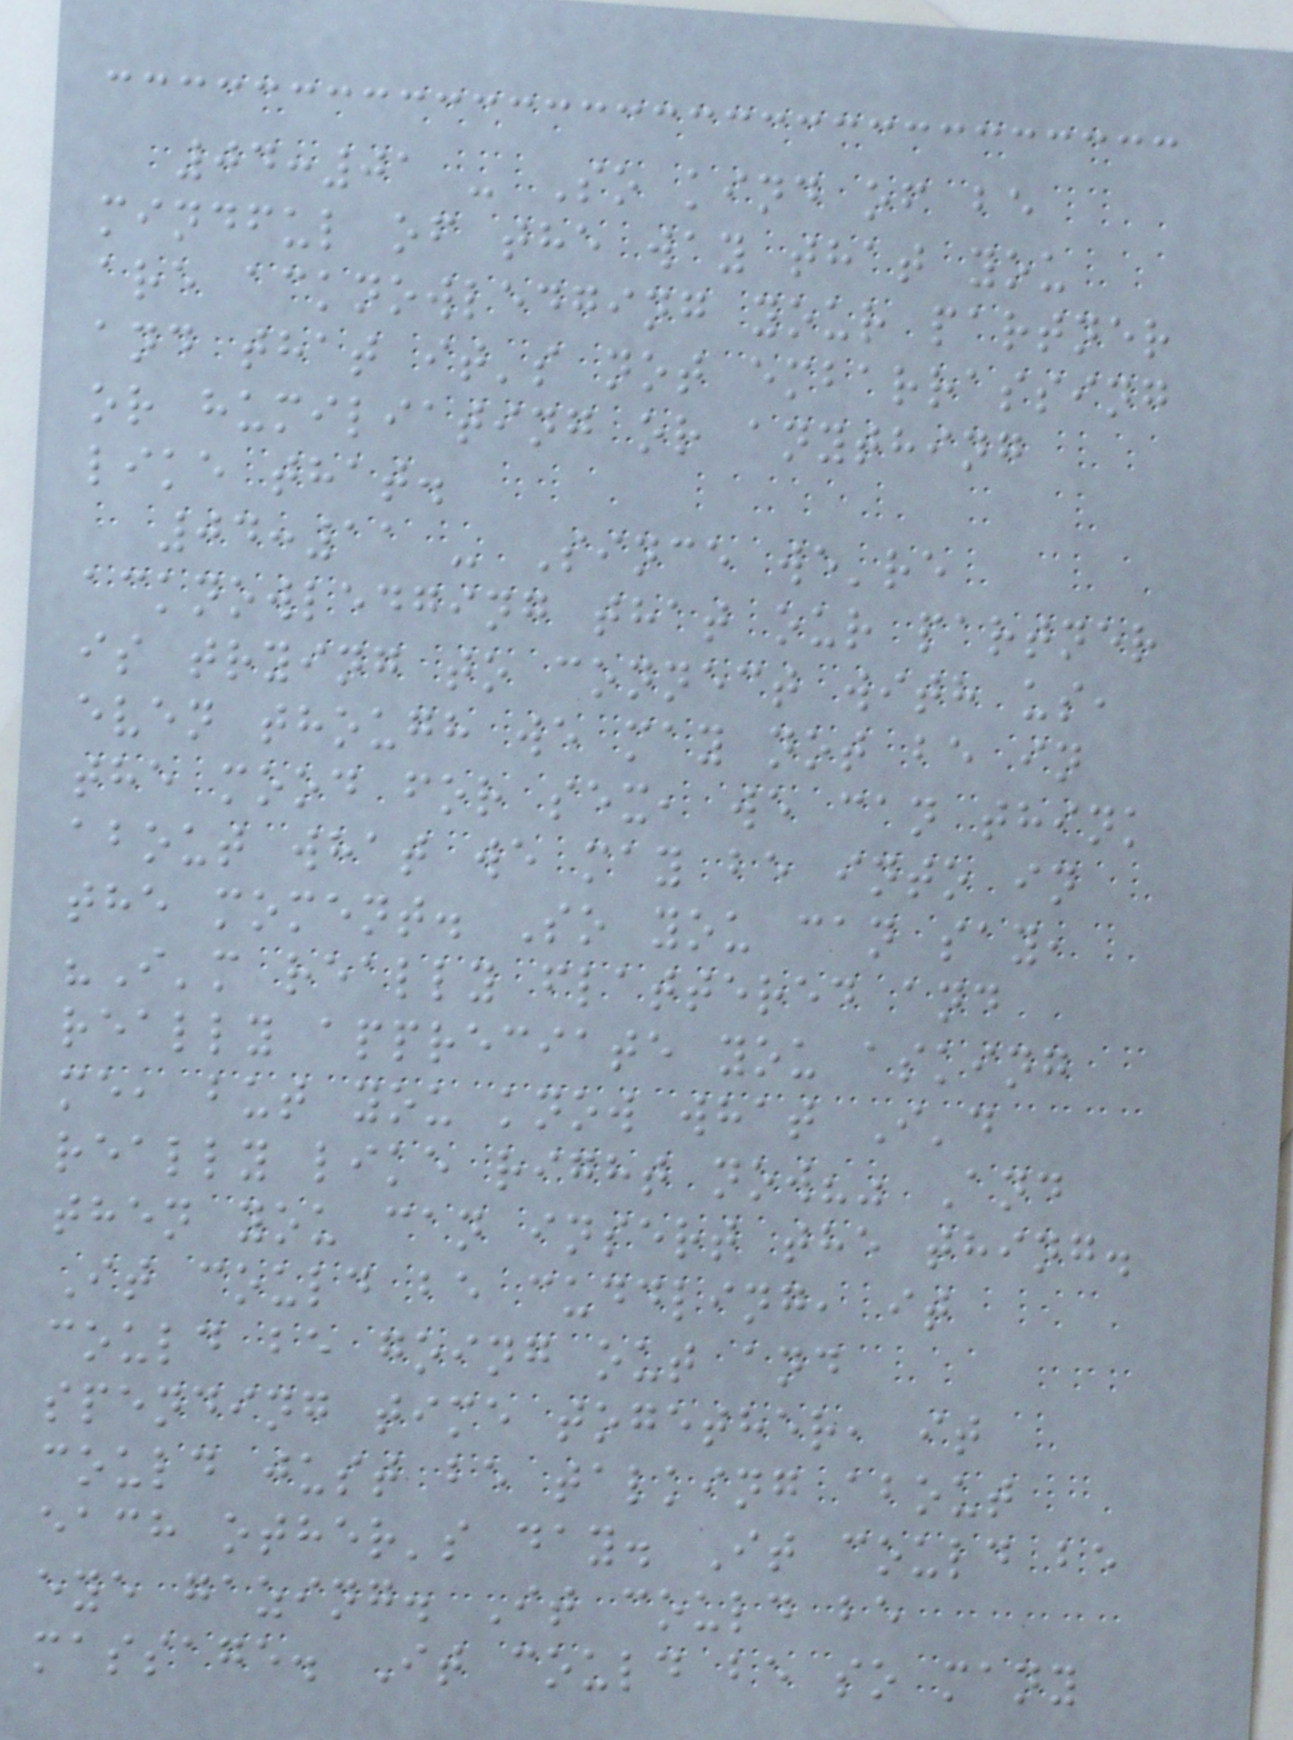04:01 - So kind of be
mindful of the way that you
are acknowledging your partner
and that it's not embarrassing
or humiliating or anything
like that.
04:11 - Since we're
acknowledging that our partner
is trying to connect with us,
even though we may not be in
the mood for sex, we can think
about what we may be into in
the moment. So you can say,
"I'm really flattered and
really appreciate you asking
me, but you know what I'd
really like right now?" And
then you can insert the thing.
It could be cuddling, it
could be going out and
spending time together, it
could just be talking about
each other's day. It could be
eye gazing. It could be
massage. It could be so many
